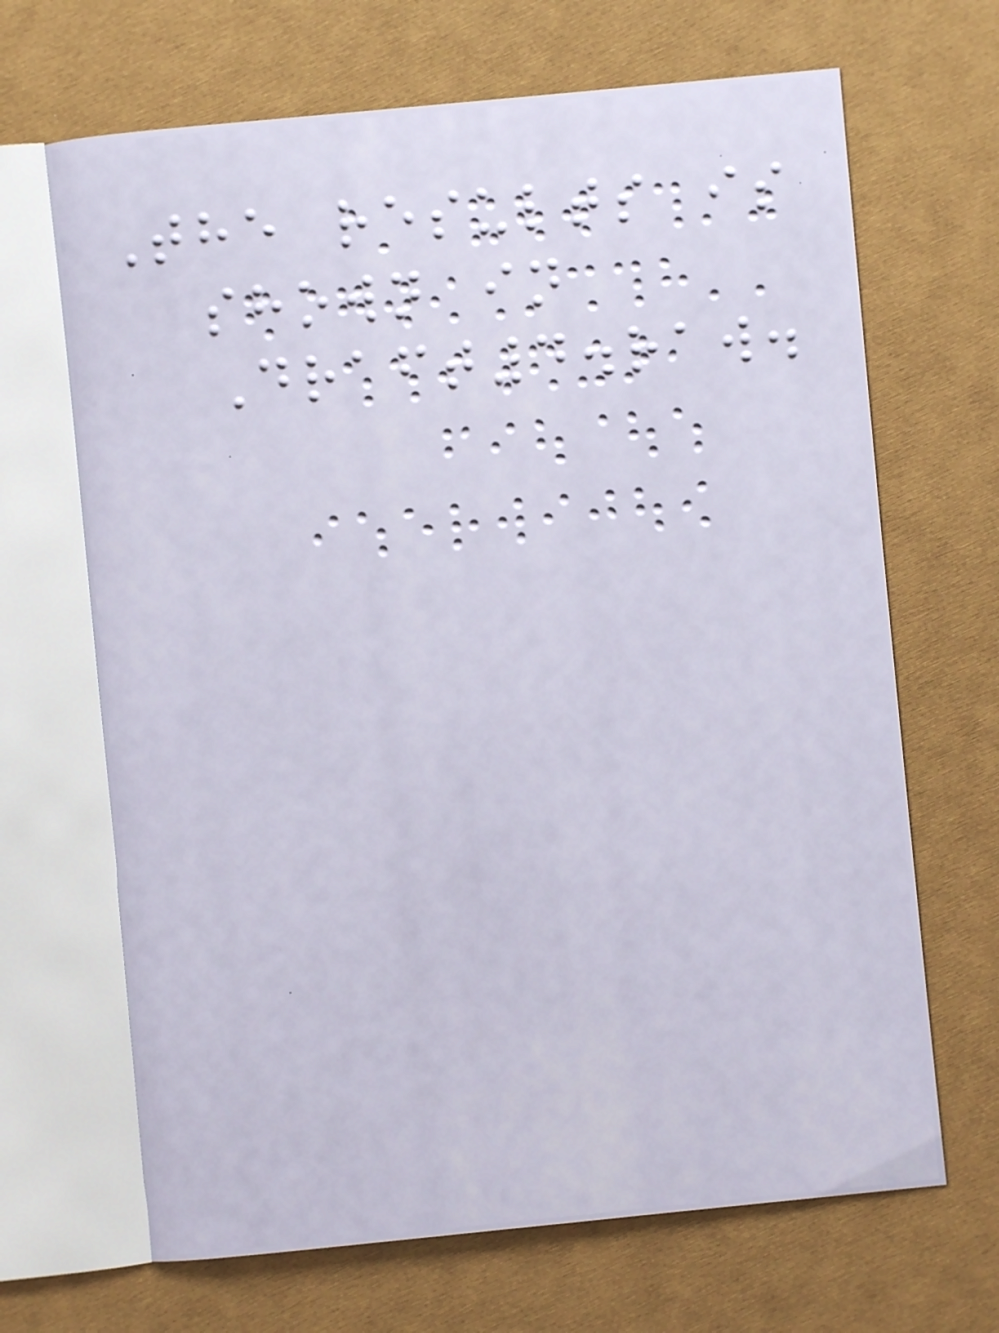The results is
shown in
Draft4.raw.
